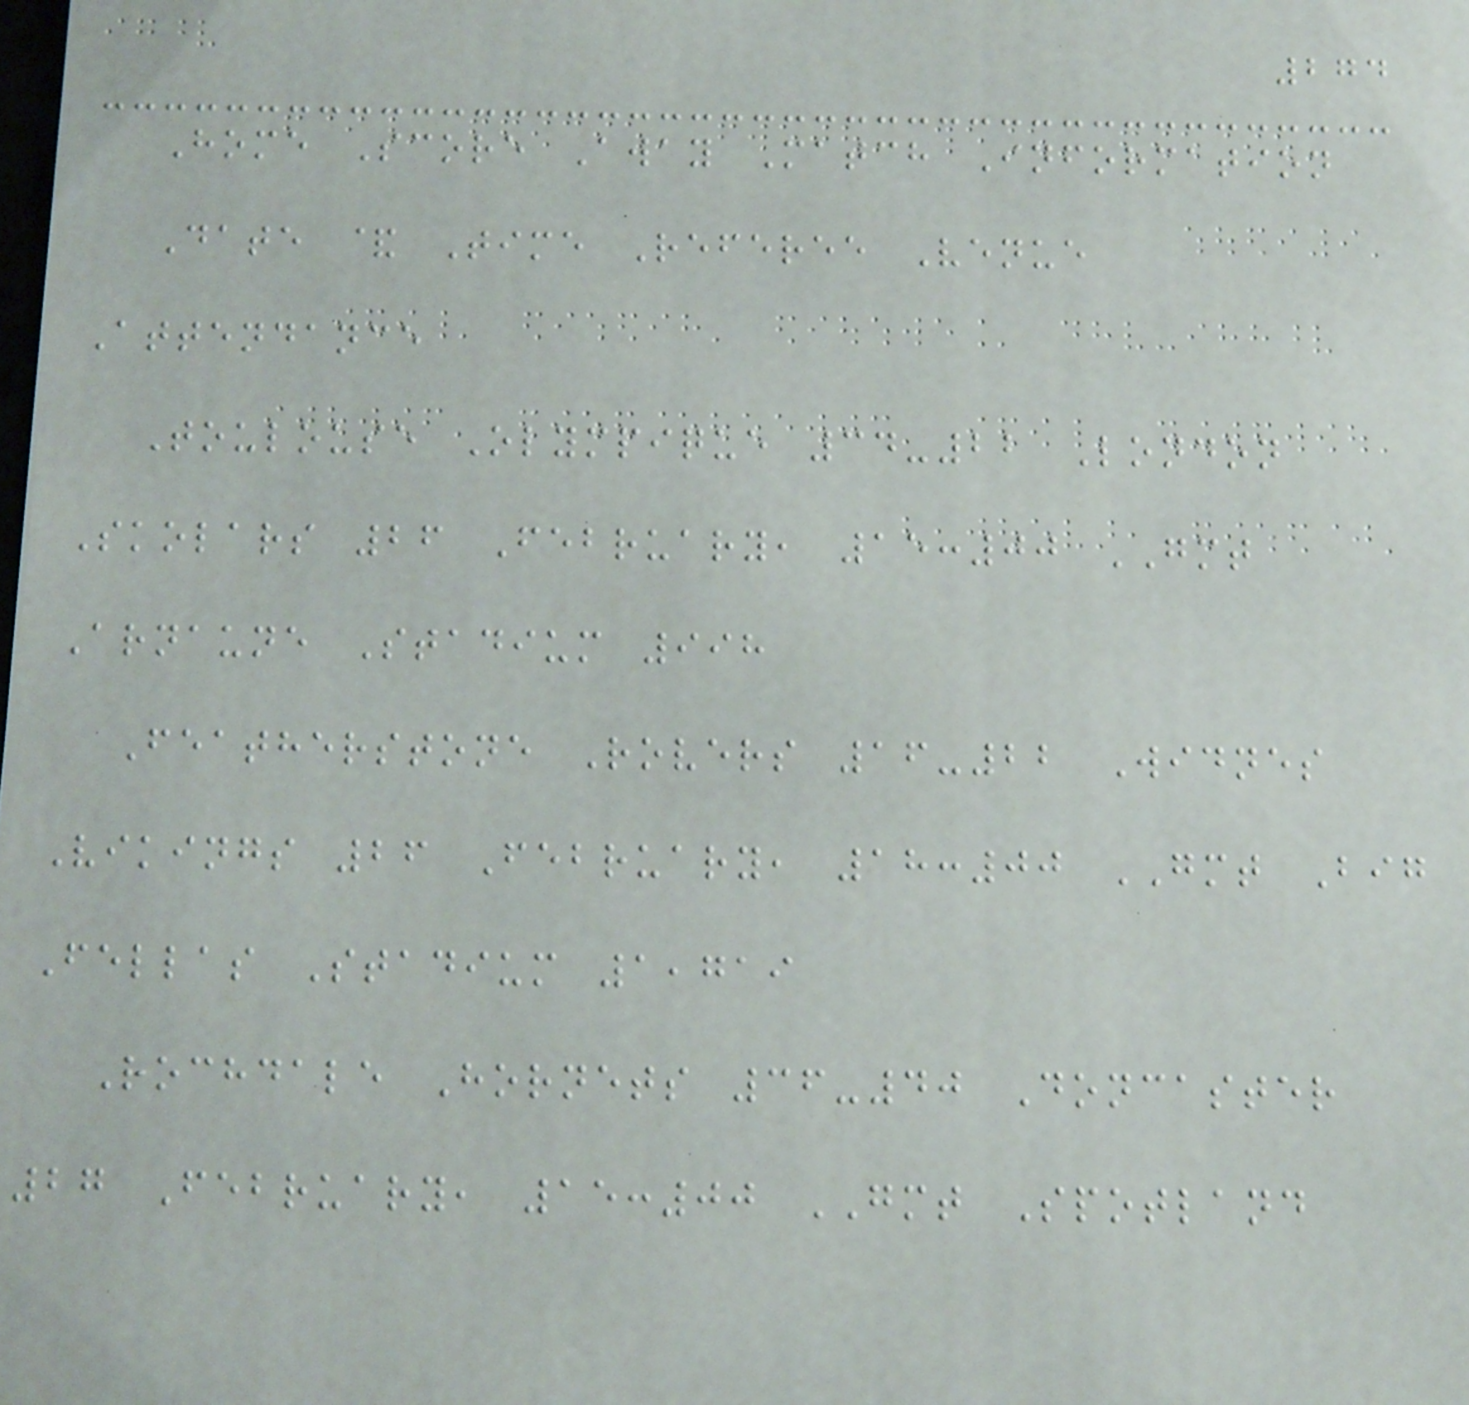274
Home Score Away Match Information
Date & Time Referee Venue
Attendance
Toulouse Olympique 34-22 London
Skolars 26 February, 15:00 GMT
Arnaune Stadium 998
Featherstone Rovers 16-22 Widnes
Vikings 26 February, 18:00 GMT Big
Fellas Stadium 1,719
Rochdale Hornets 36-40 Doncaster
27 February, 15:00 GMT Spotland
